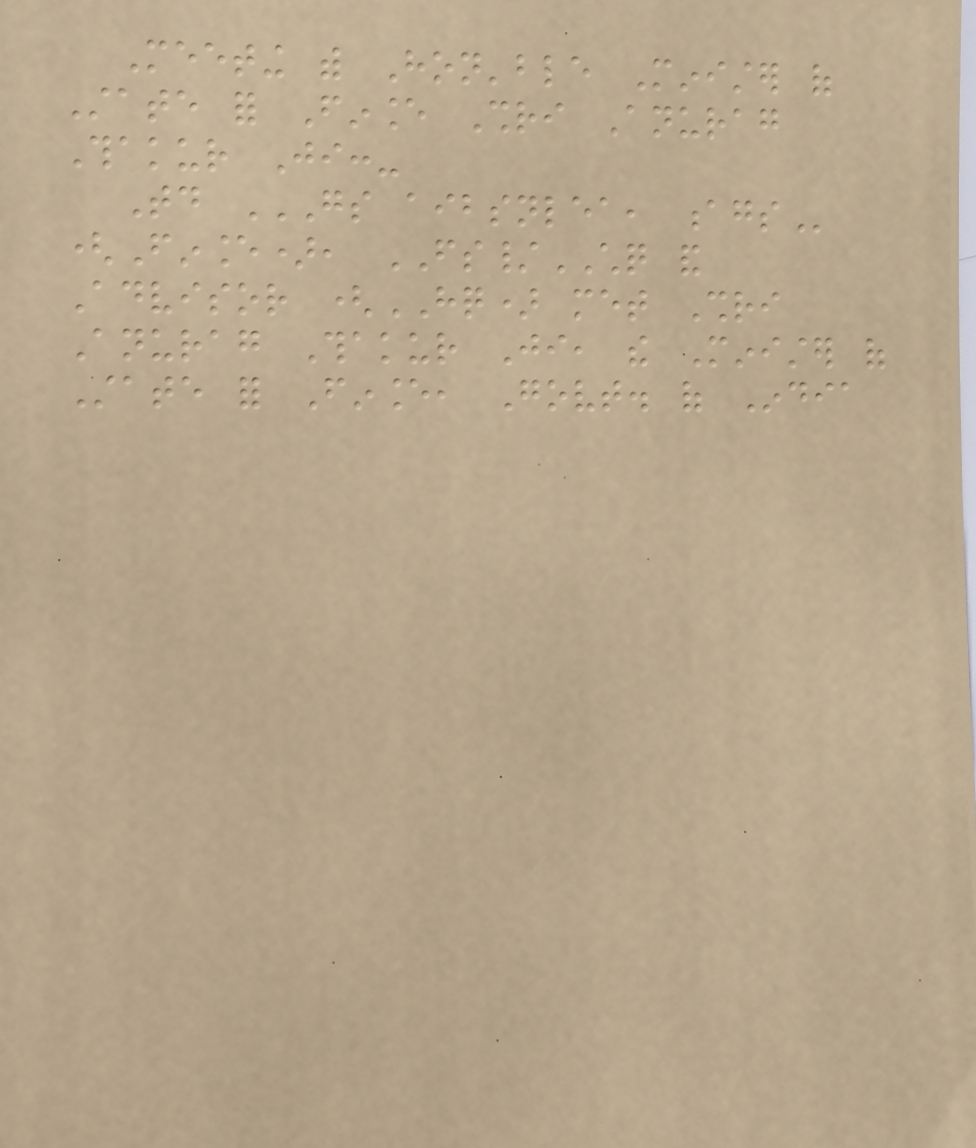Meeting with Hon'ble Minister of
State for Finance Shri Anurag
Thakur Ji:-
Today GS AIBSNLEA, AGS
(Finance), FS/CHQ and
Advisor (HQ) met Shri
Anurag Thakur Ji, the Minister of
State for Finance, Govt. of India
